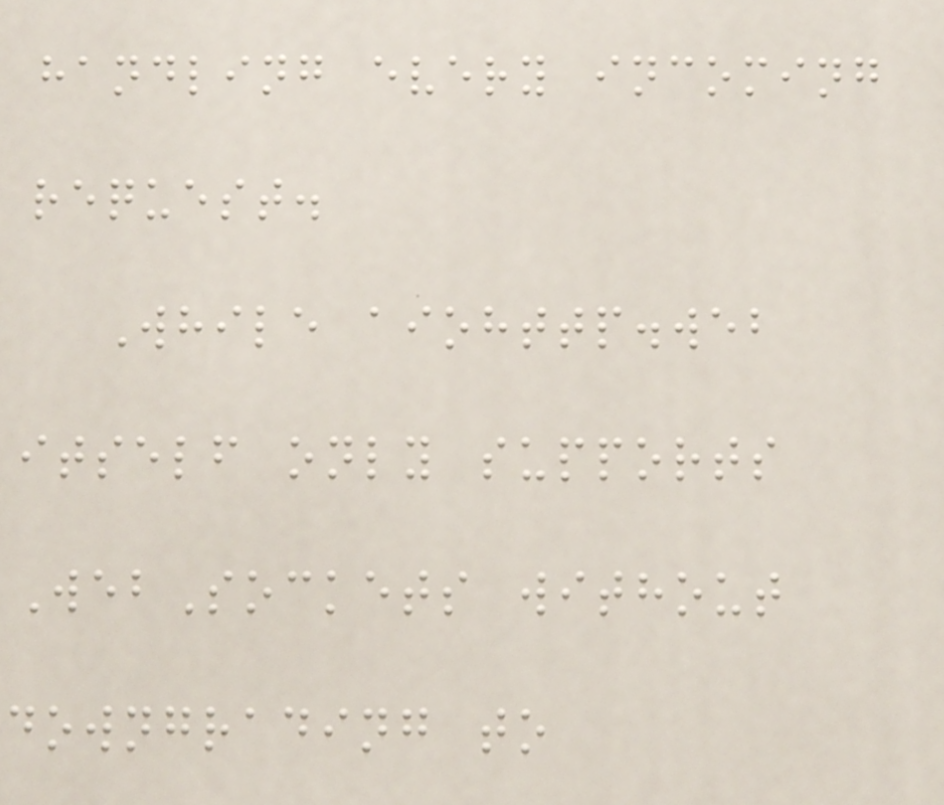handling every incoming
request.
While aiohttp.web
itself only supports
WebSockets without
downgrading to
